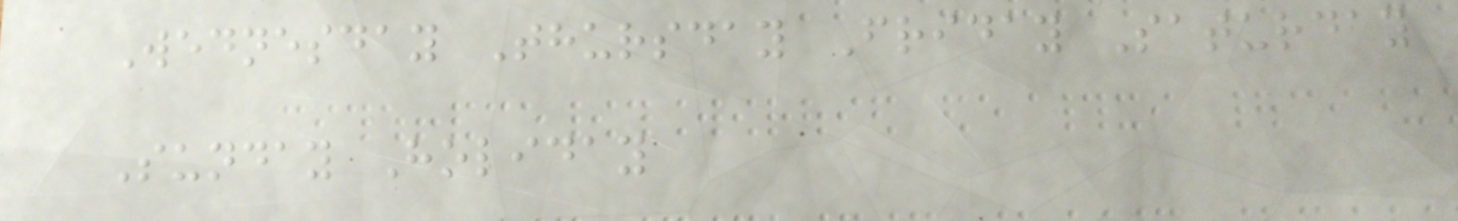Wednesday Thursday Friday Saturday
Sunday Holiday
